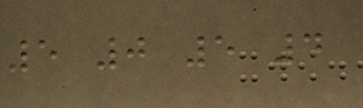5 0 5 4
